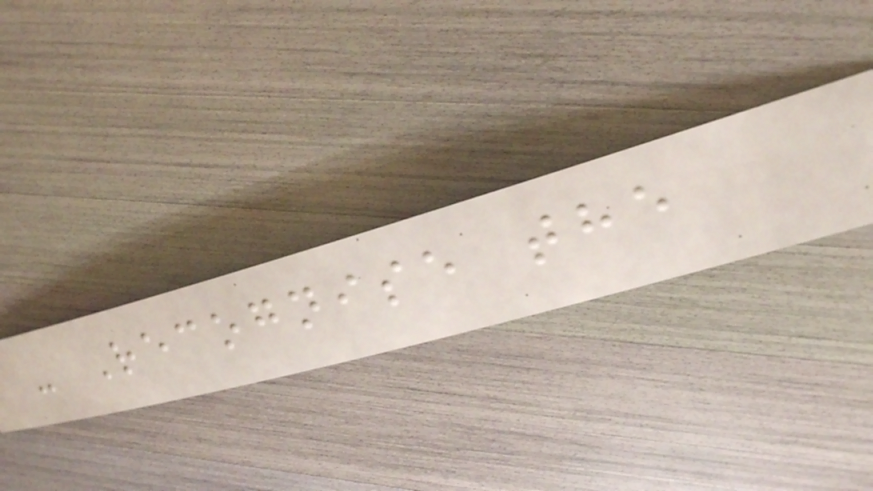- Recognise the
